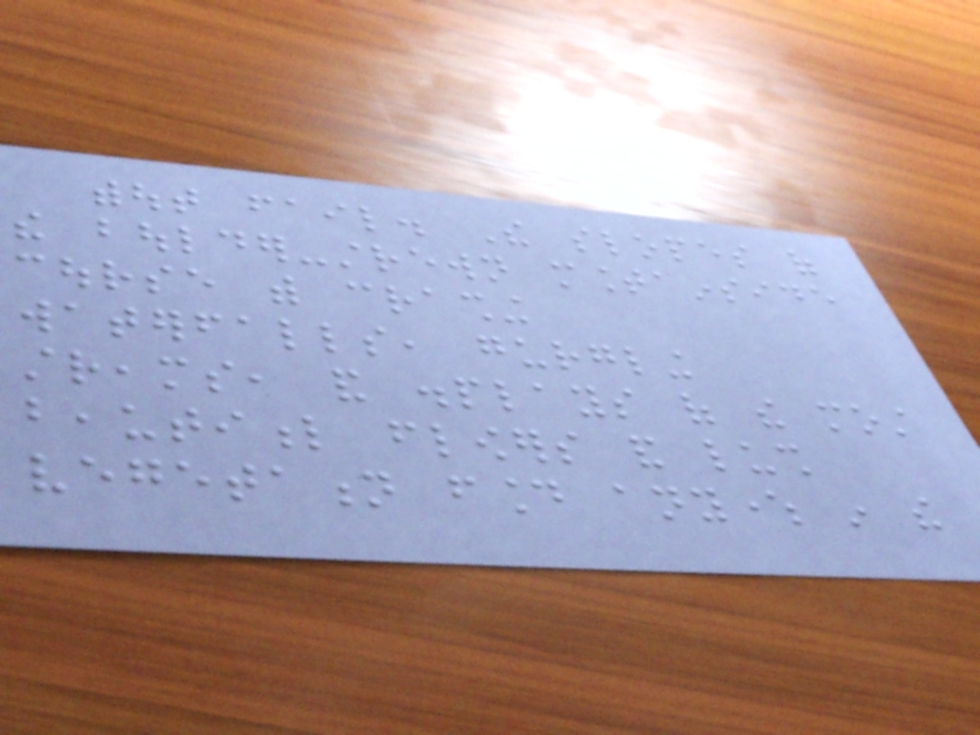without fail. The slopes of
the boulder-strewn mountainside
course with crashing
waterfalls, gurgling
streams, and displays of the most
beautiful flowers and lush
vegetation found anywhere in the
